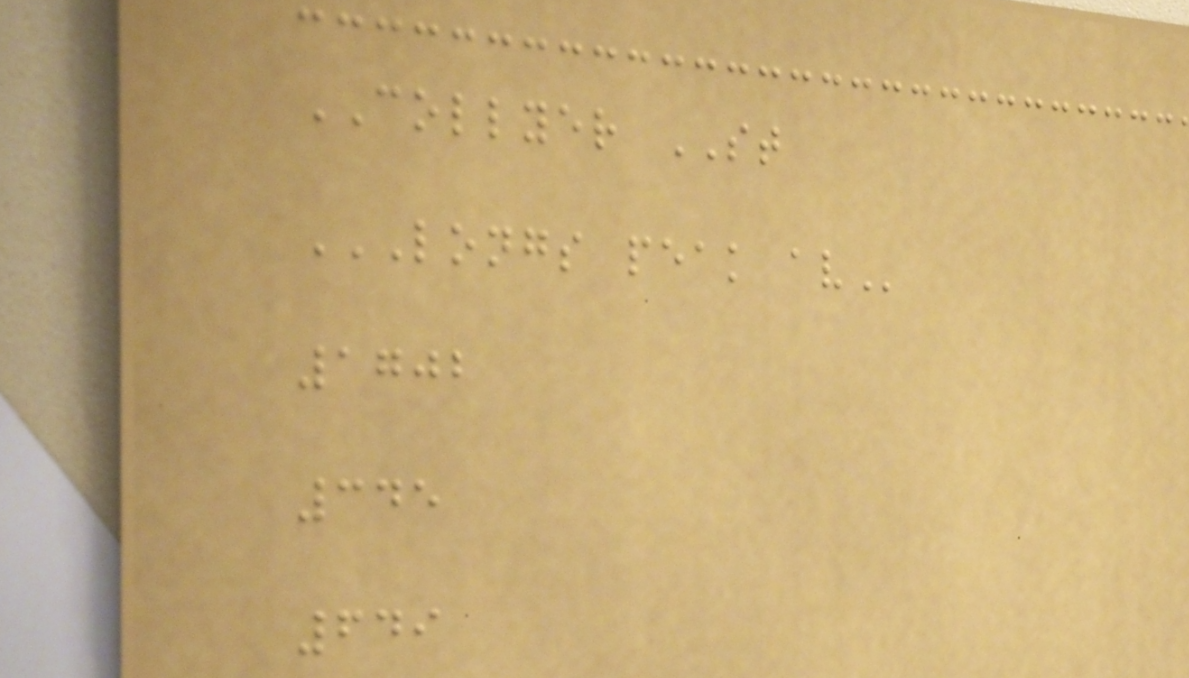COLLYER ST
LONGS PEAK AV
1702
345
649
